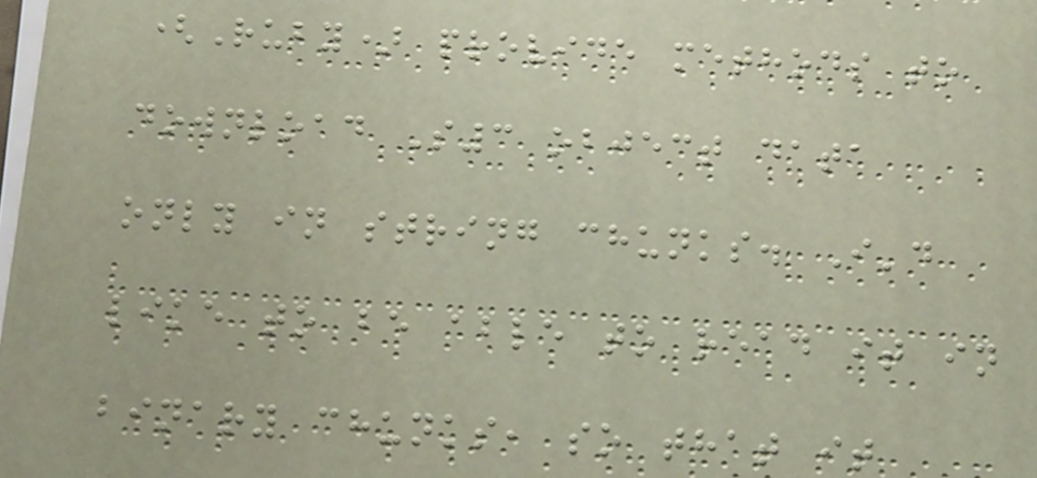(Ruby) provide methods to
download S3 object data
only in string chunks. I'd
like to be able to read it in
binary chunks, so that it
